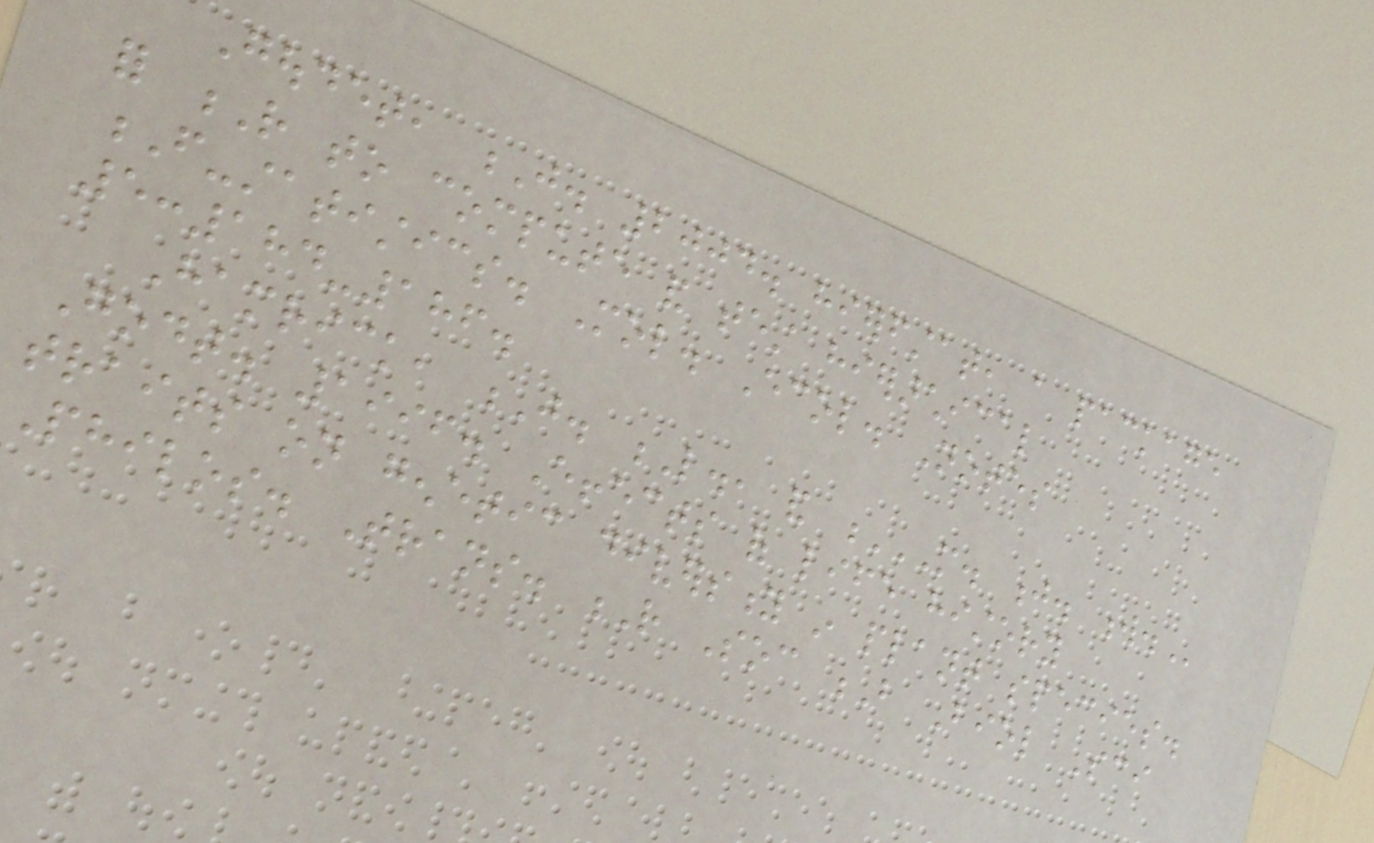Goudet, J. 2004. hierfstat, a package
for R to compute and test hierarchical
F-statistics. Mol. Ecol. Notes
5:184-186.
Hamrick, J. L., and M. J. W.
Godt. 1996. Effects of life history
traits on genetic diversity in plant species.
Philos. Trans. R Soc B Biol Sci
